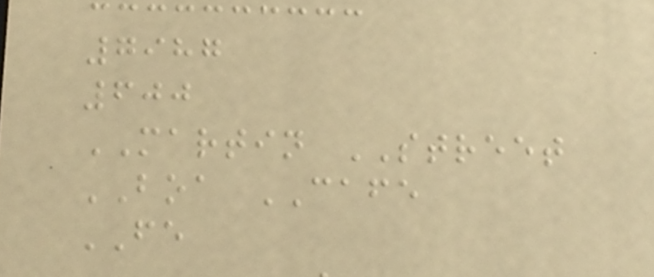7987
600
MARTIN STREET
BOA CAFE
FE
